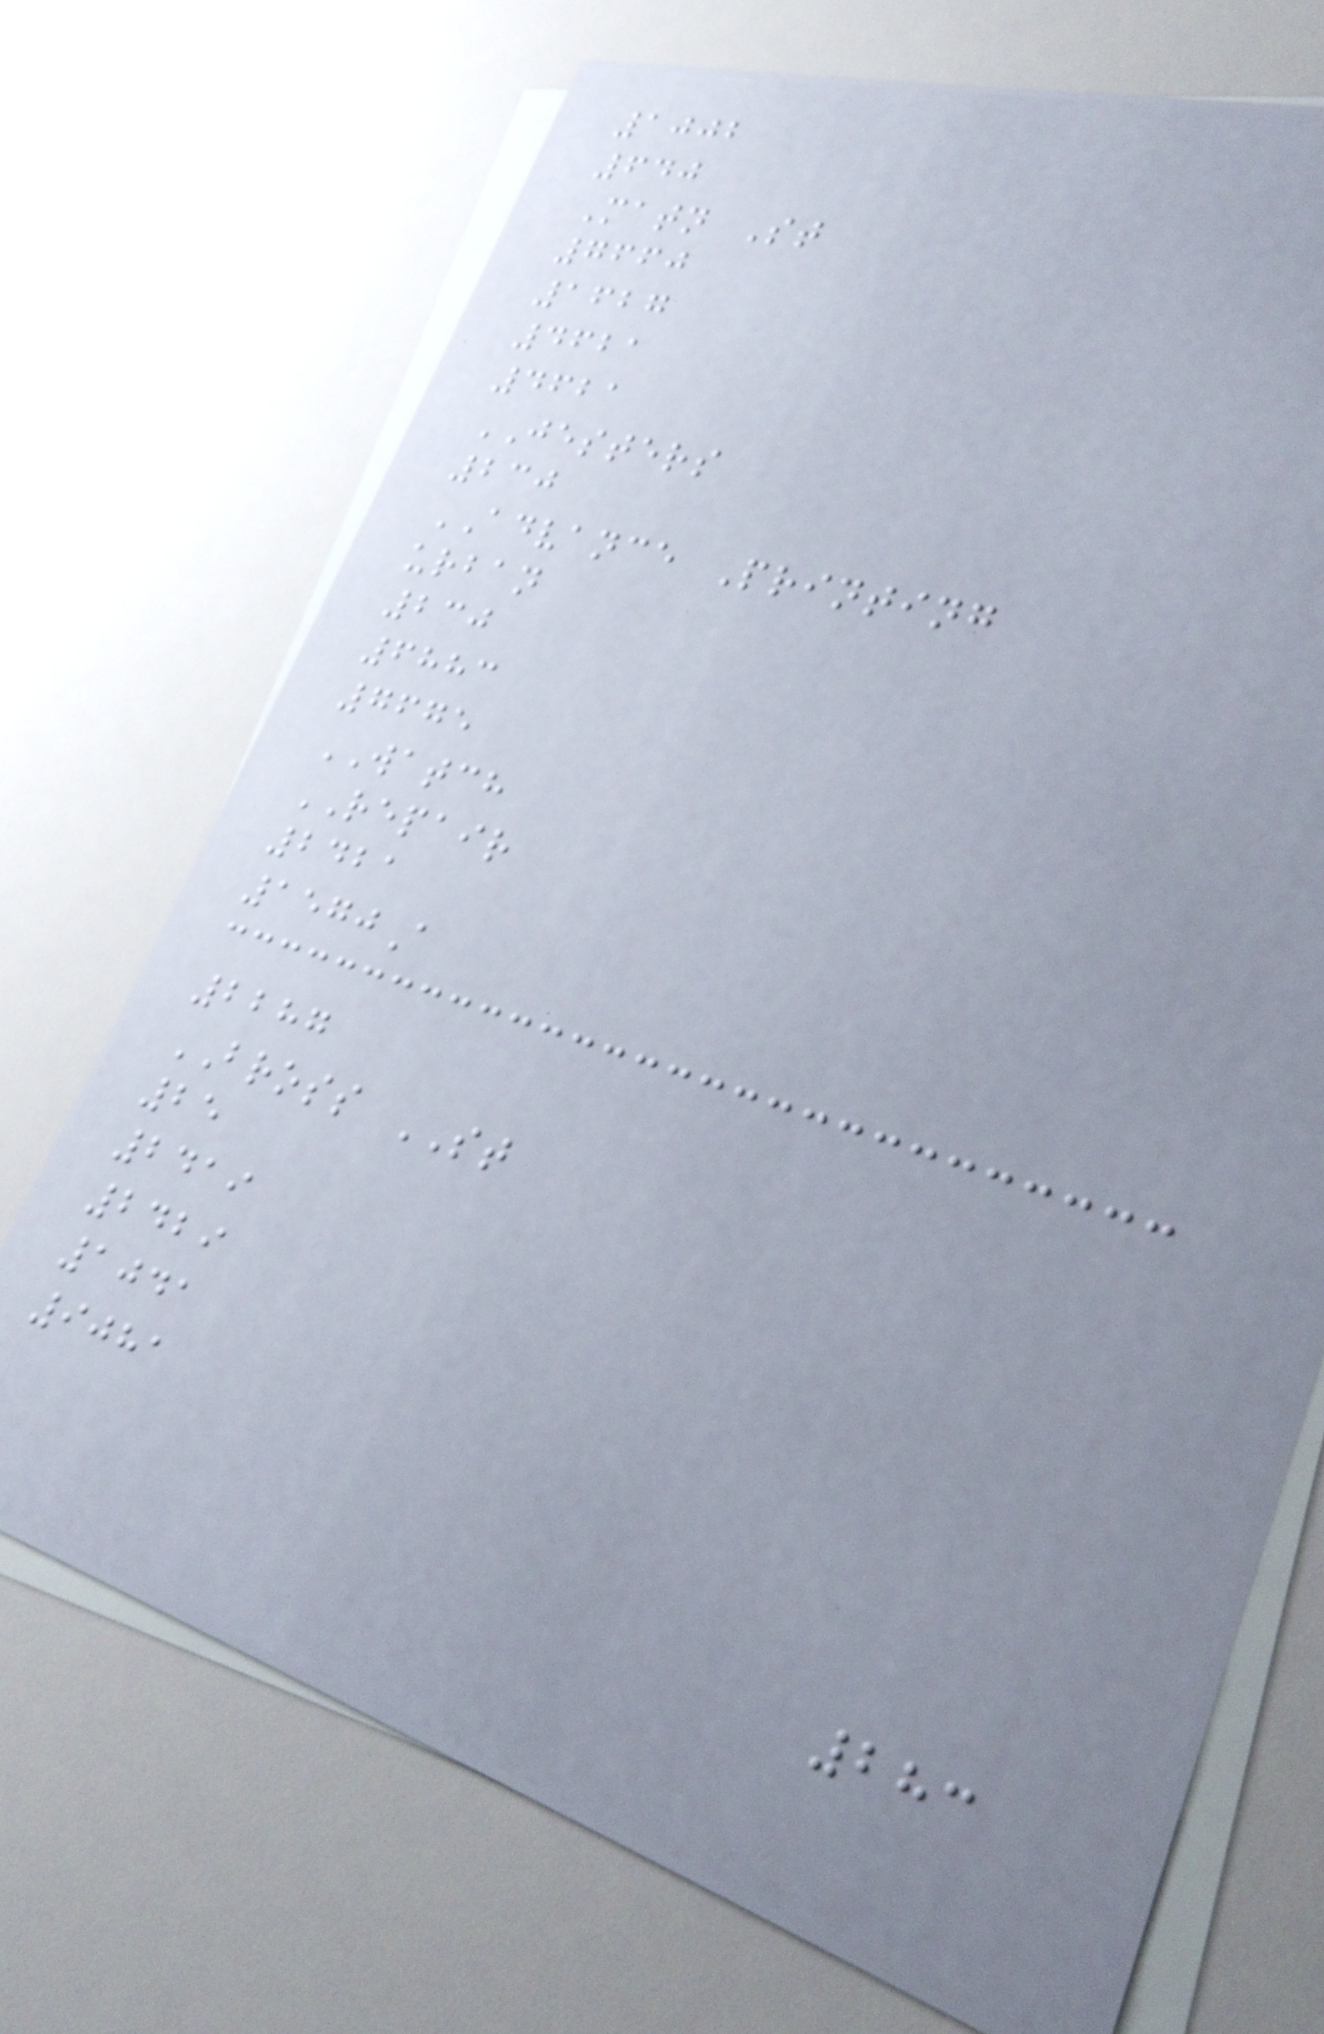1002
640
Matn St
7660
1627
4621
4621
JESTERS
230
ADVANCE Printing
urban
230
6883
7675
WATCH
REPAIR
2421
1570A
2287
BROSS ST
25
2419
2429
1041
9081
283
